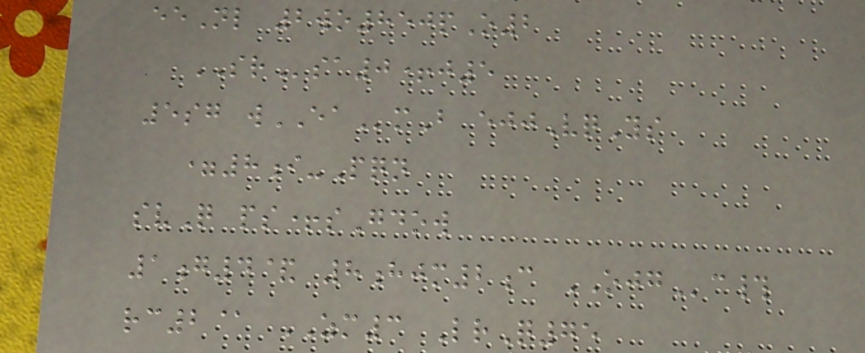eeNl 2wo850pO2
SRsa0+j5
5sg wEAmB ejjVqYs
=8i-Pqn
svQ ps+sGdow
1g4& 8hjm2c OJGc#
rc2@ ZM3 LrQ75
